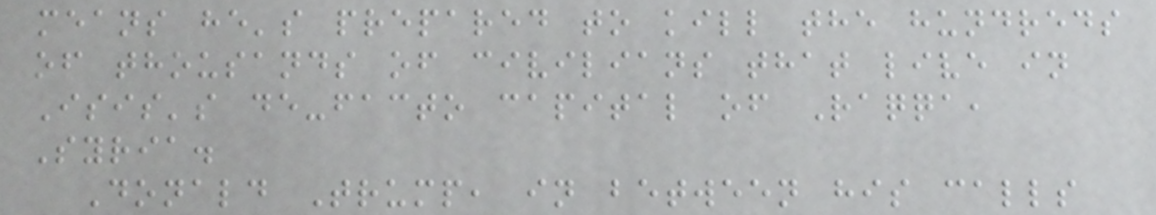means he's prepared to kill the hundreds
of thousands of civilians that live in
Isis's de-facto capital of Raqqa,
Syria.
Donald Trump, in between his calls
